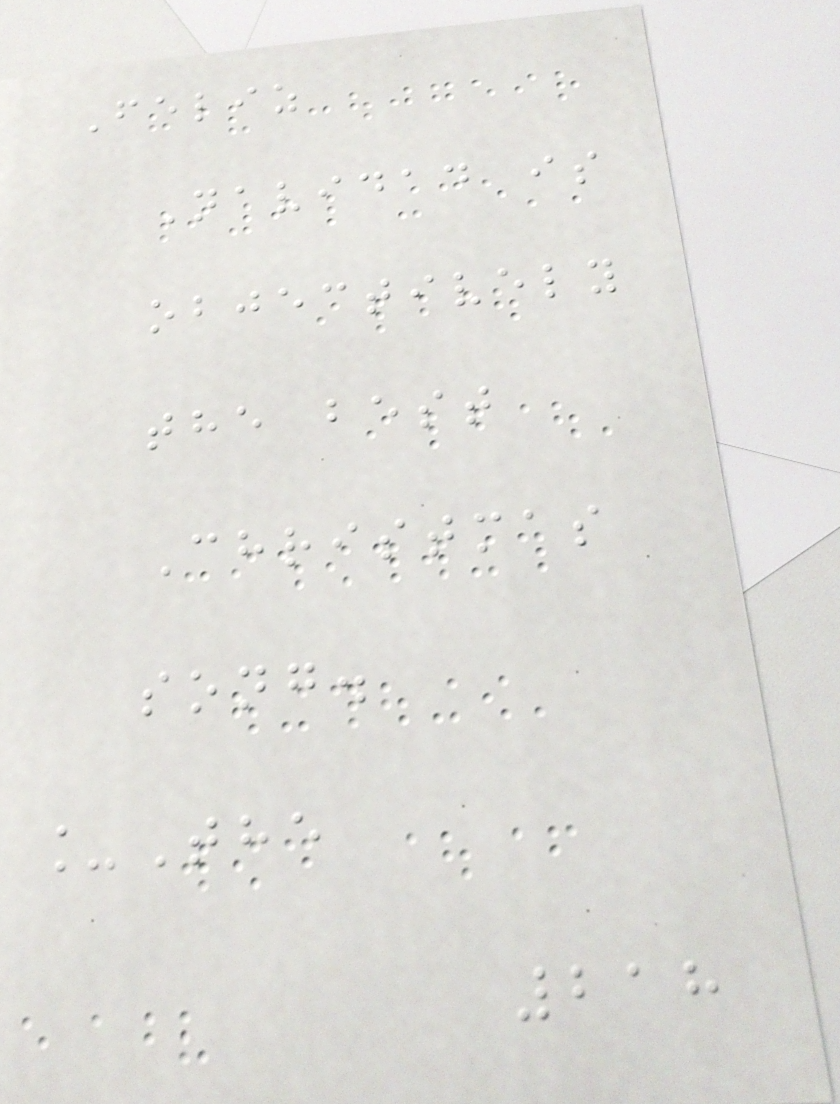Feliz
Navidad is
objectively
the best
Christmas
song.
_The
218
